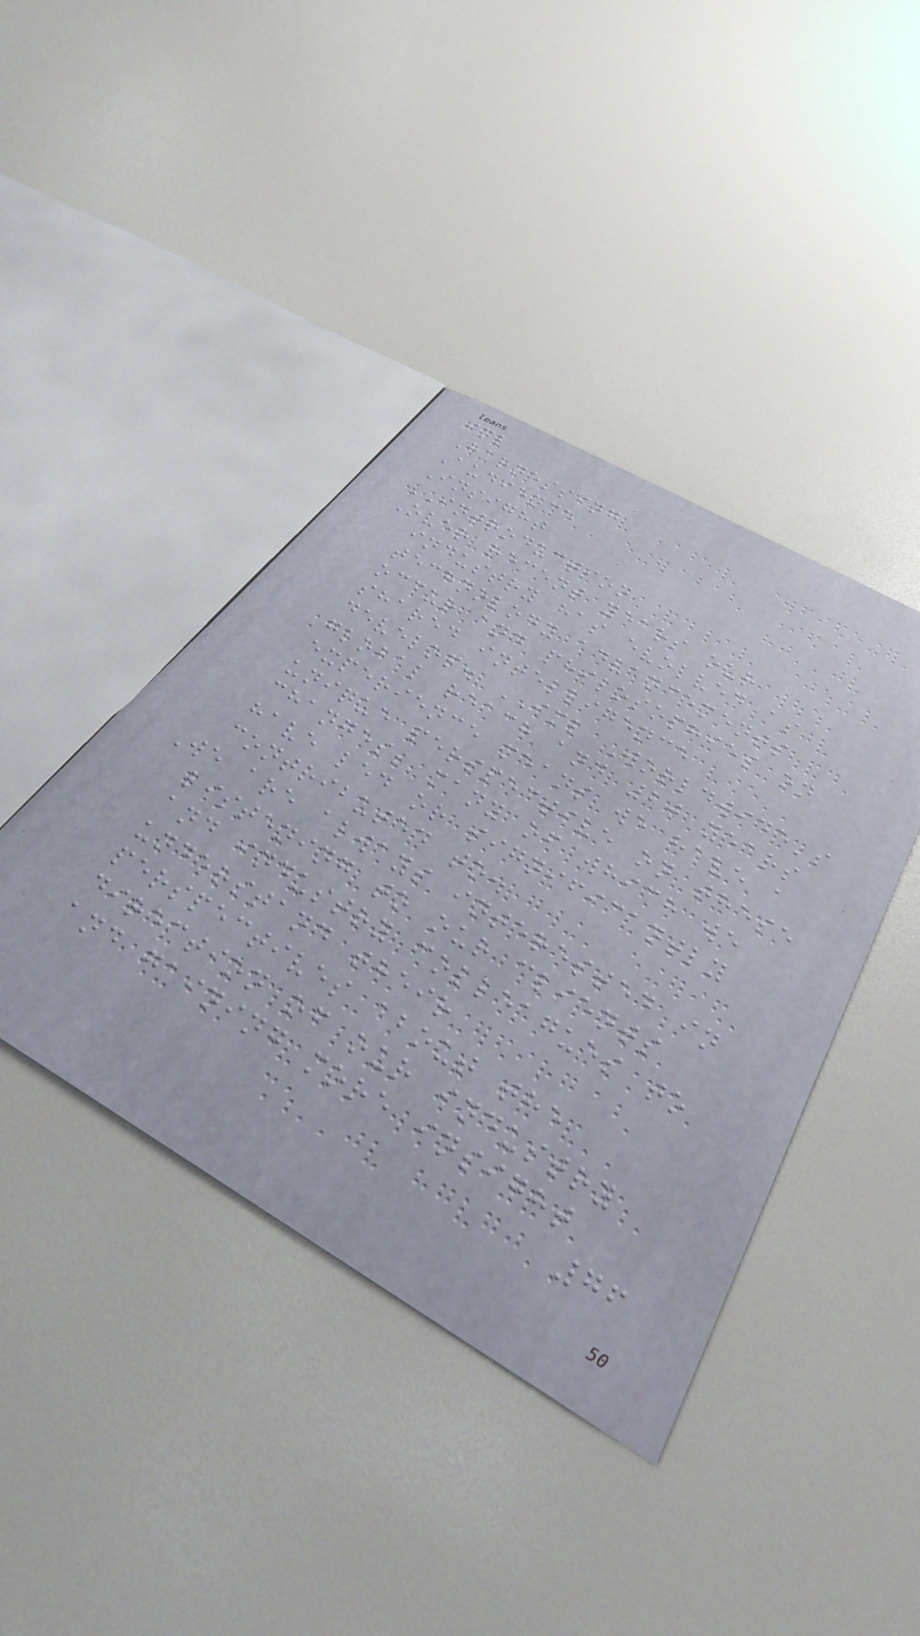iml
Harnessing
Audience
Insight
INTRODUCTION
Over recent years our
industry has evolved as
technology advancements
occur and philosophies on
shared intelligence
develop. IML Worldwide's
global reach and 20 years
experience means we have a
unique perspective on these
changes; many of which we
have led or significantly
contributed to.
We are always interested in
listening to our clients
and industry colleagues to
understand their
perspectives about the
direction of our industry
and gaining more insight
76
